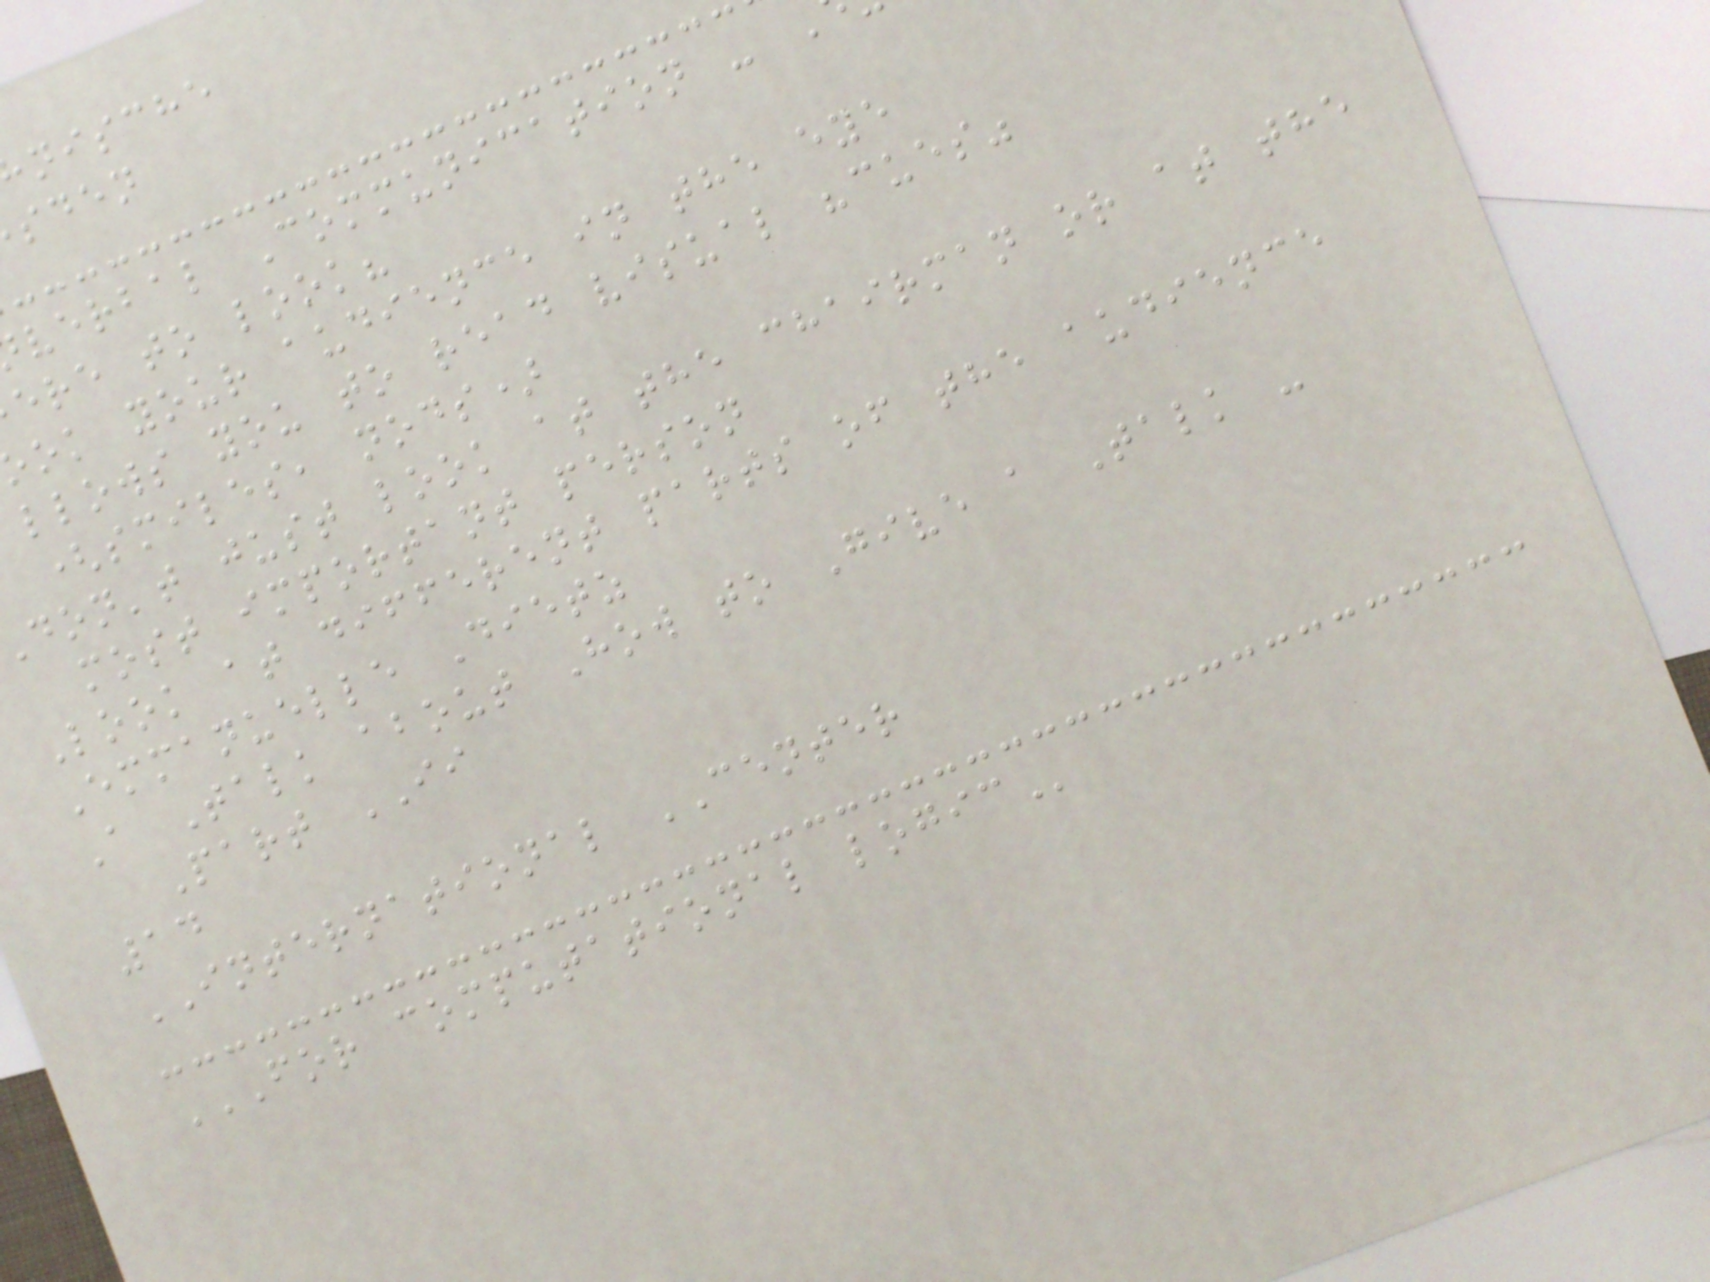nische
sden
verbal Communication -
ere to look?
ok your audience in the eye
llows you to read visual "cues"
(smiles, nods)
don't just look at the chairman or at the
most important person
Look at different parts of the audience
Emmanuelle Dietz
A Talk about How to Give a Talk -
Part II
14
INTERNATIONAL CENTER
FOR COMPUTATIONAL LOGIC
